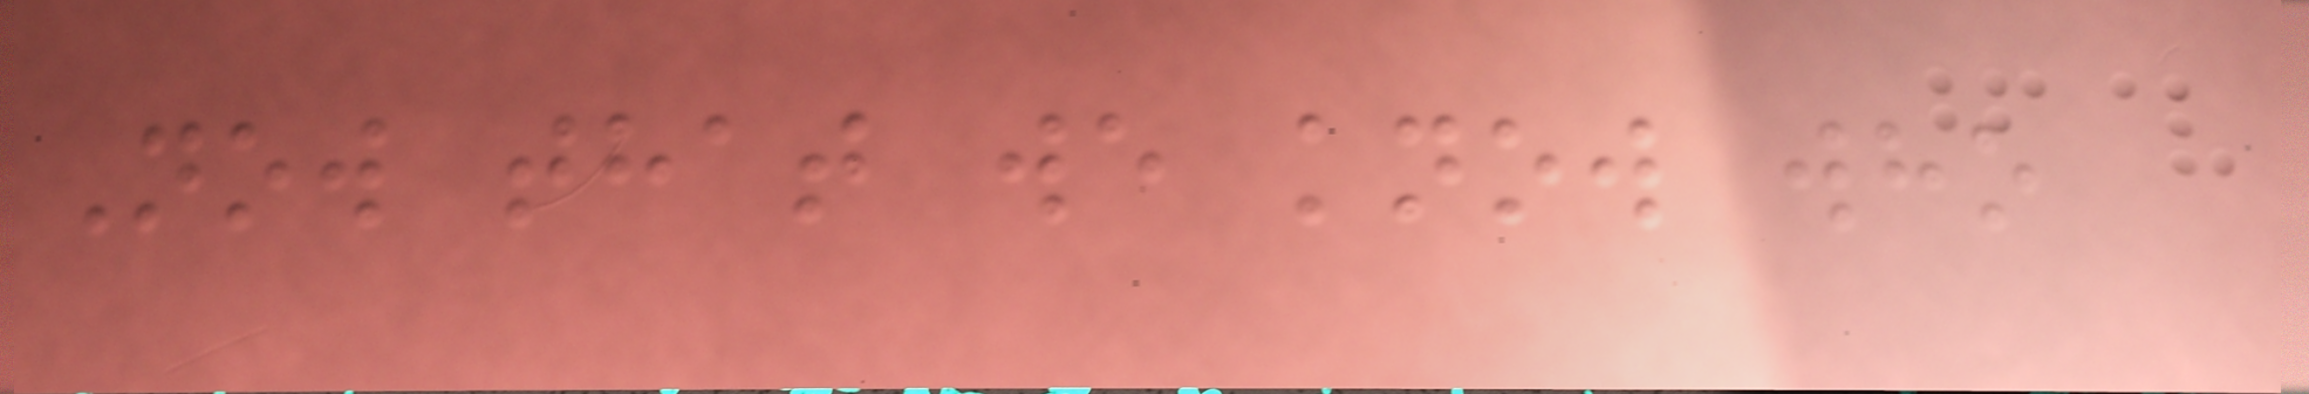Now that we know who
